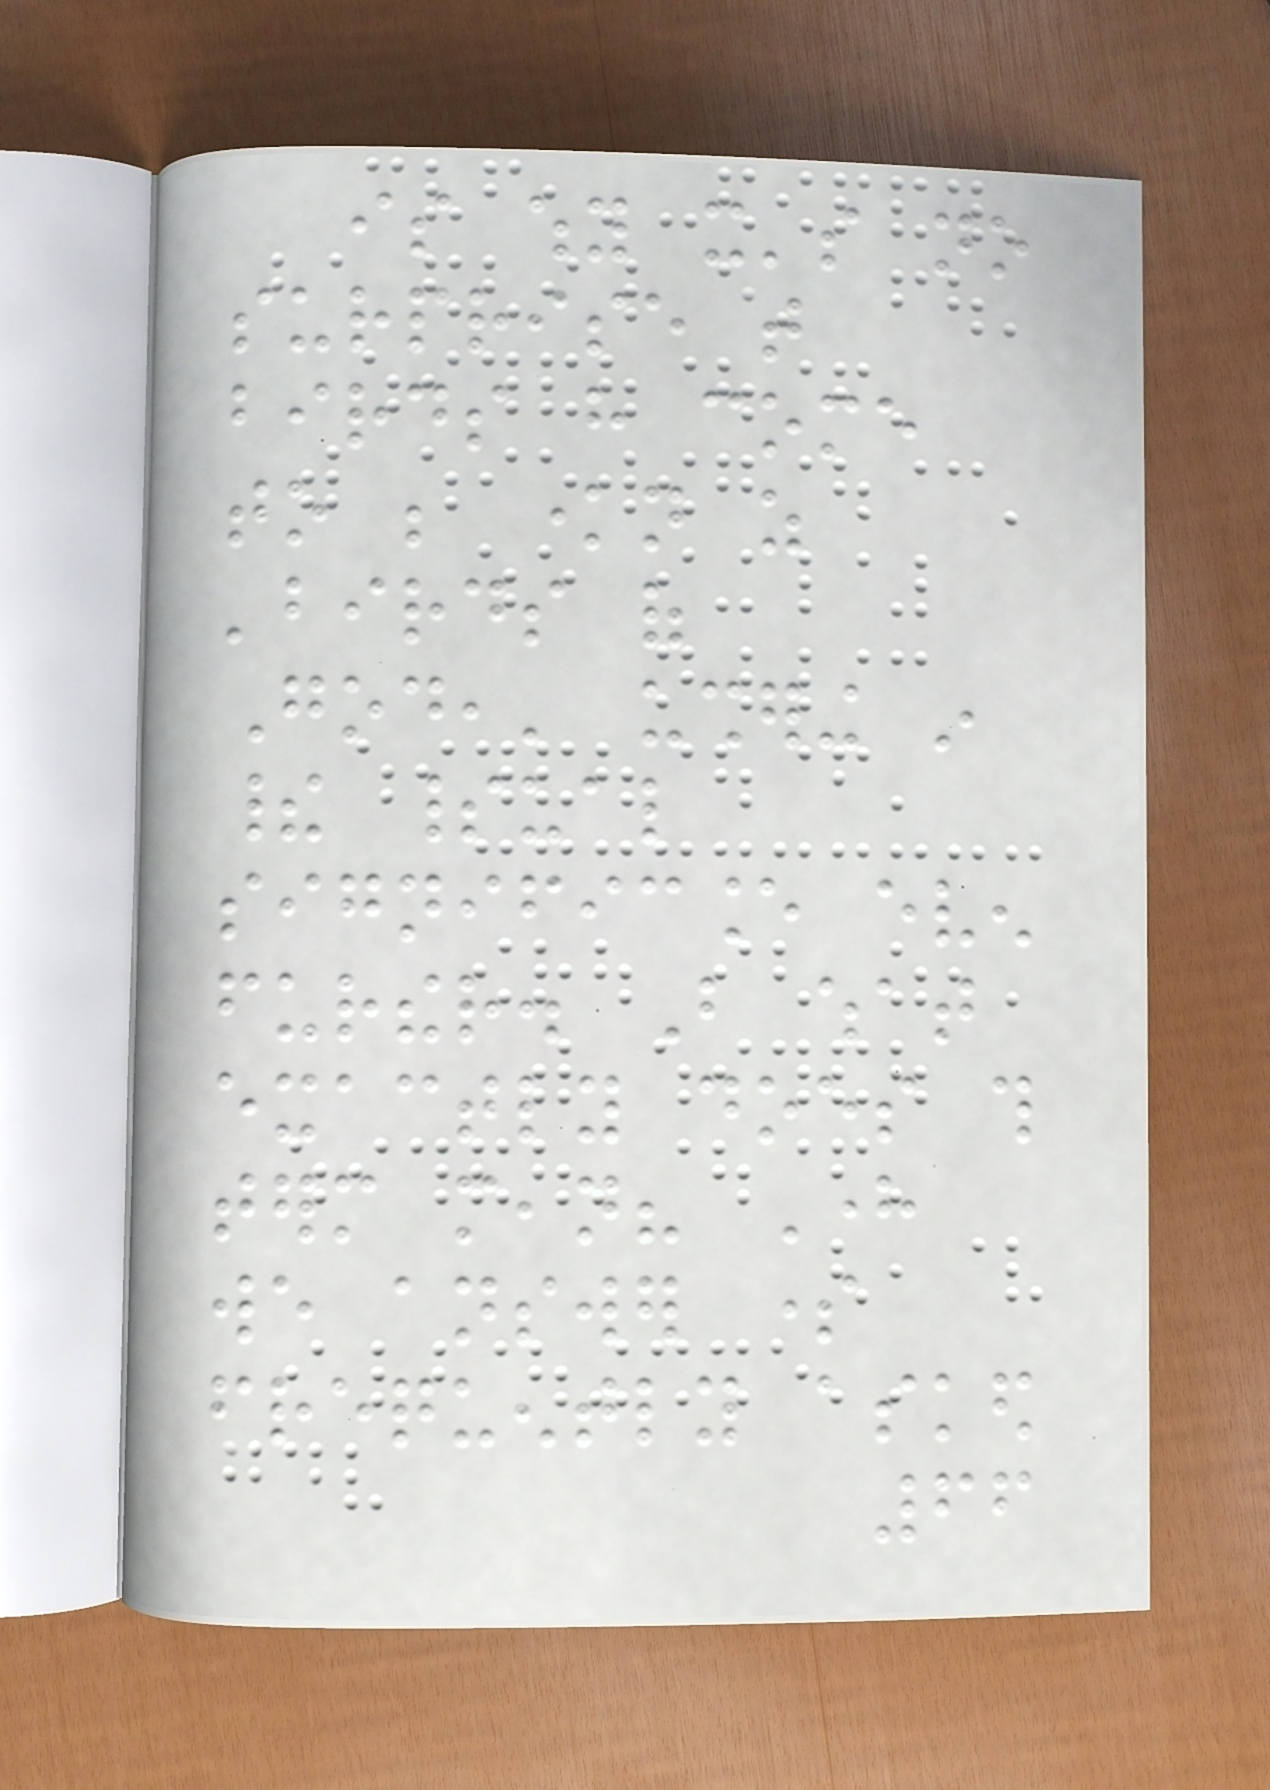is why it's no
surprise that
birds have come
to be known as
'birds of
God,' ushering in
their spiritual
significance even
further. But what
exactly does this
term mean? Here
we answer some
frequently asked
66
